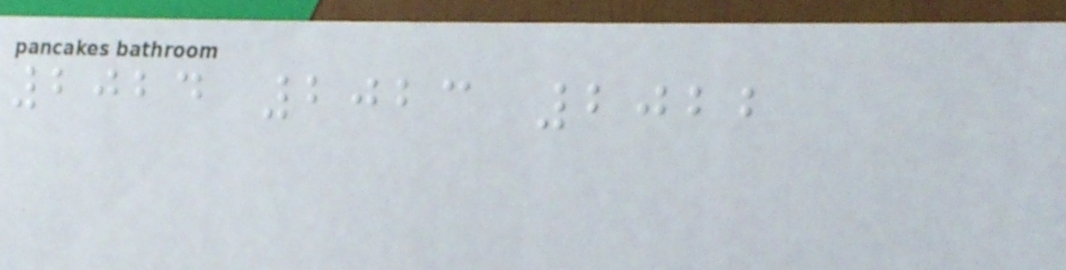2024 2023 2022
